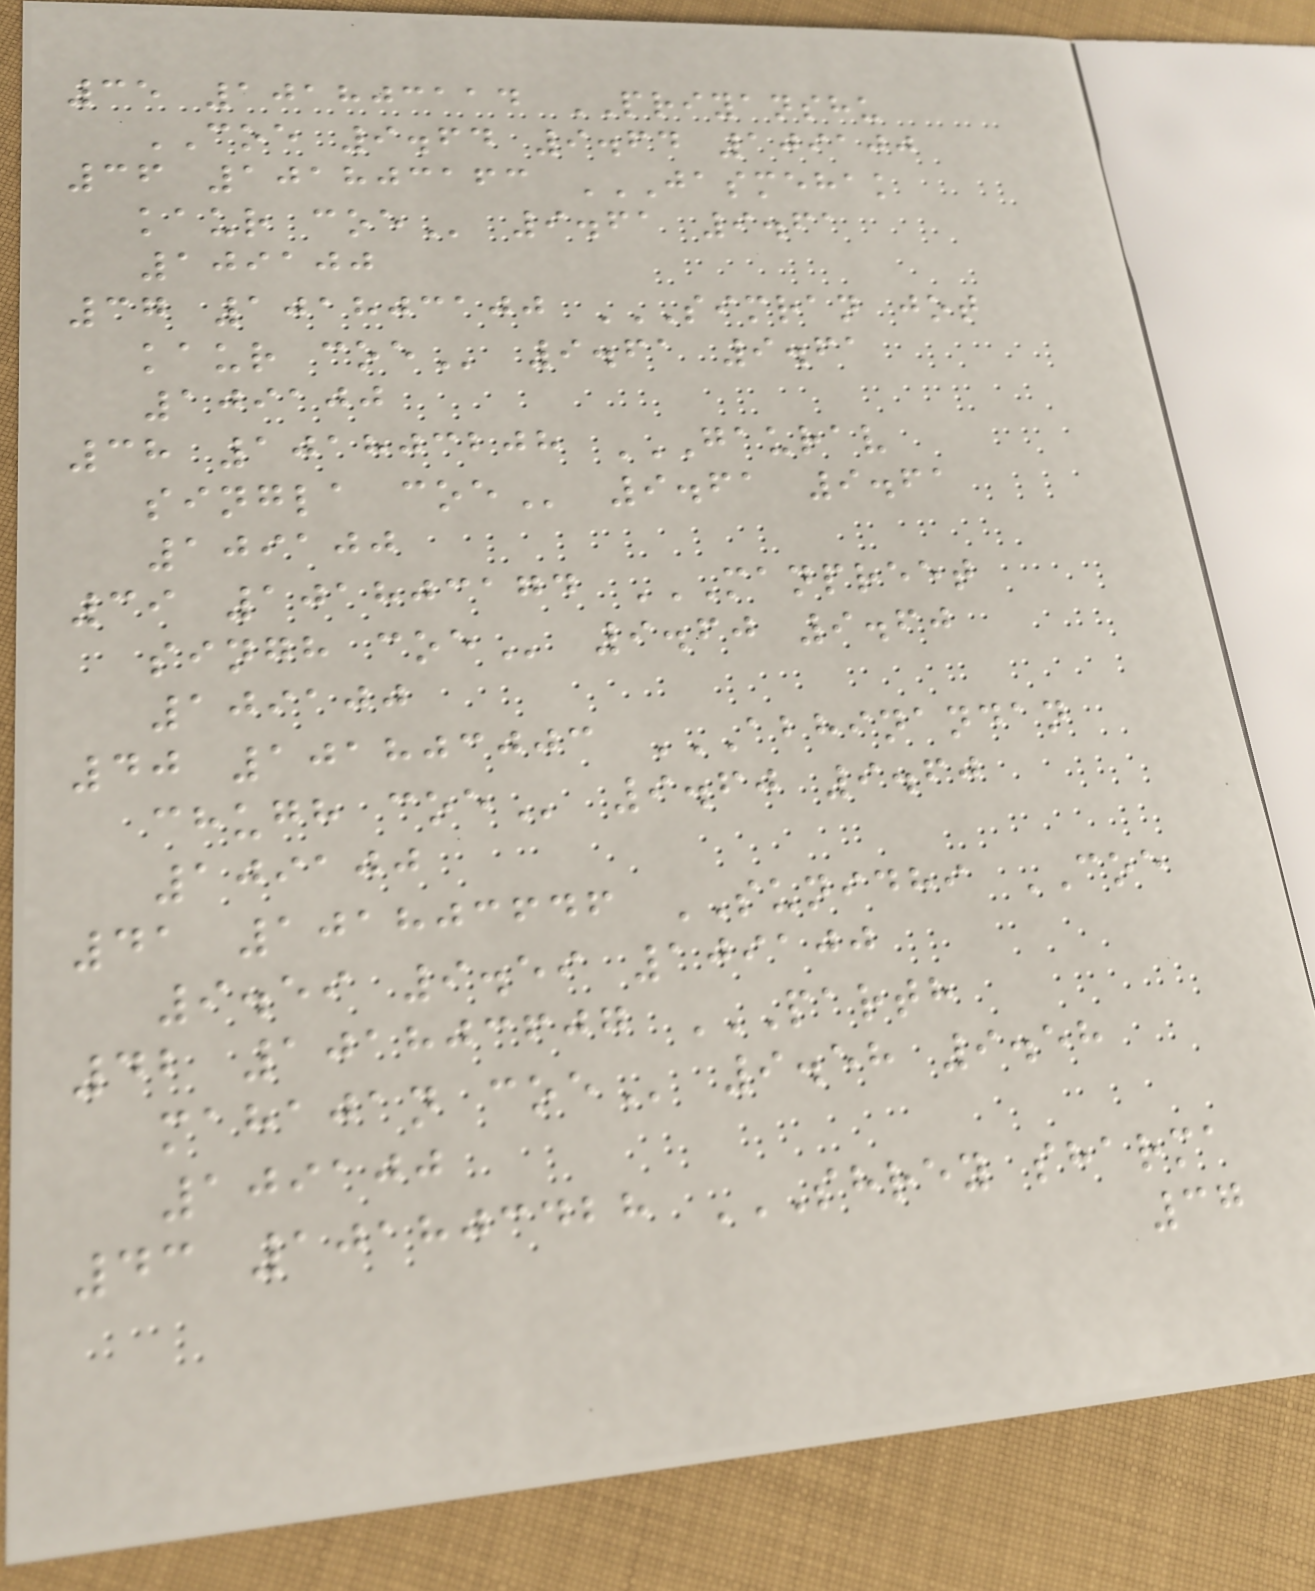35 101803114 PRIYANSHU
COE 9.64 9.64 109100
36 101803163 JASMEHAK
KAUR COE 9.61 9.61
109100
37 101803100 SIMRAN JOT
KAUR COE 9.61 9.61
109100
38 101803208 GAURAV
SINGLA COE 9.61 9.61
109100
39 101803174 MANPREET
SINGH COE 9.60 9.60
109100
40 101803003 ABHINANDAN
CHUGH COE 9.60 9.60
109100
41 101803646 SUNIDHI COE
9.59 9.59 109100
42 101803607 PARTH
MAHAJAN COE 9.58 9.58
109100
43 101803428 SHREY SHARMA
37
